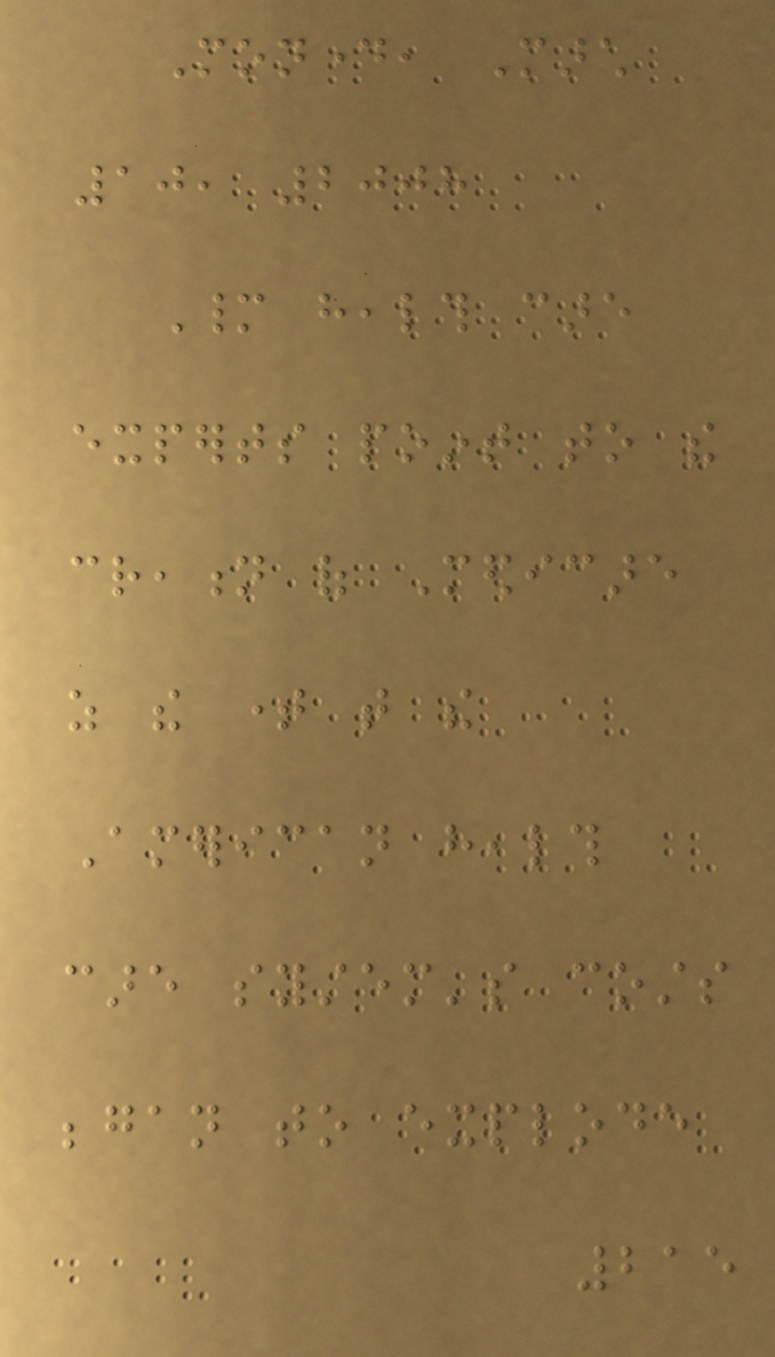Monday, March
10, 2008
Many health care
experts point to the
creation of Medicare
as the time that the
American health
care system's costs
began to explode
215
